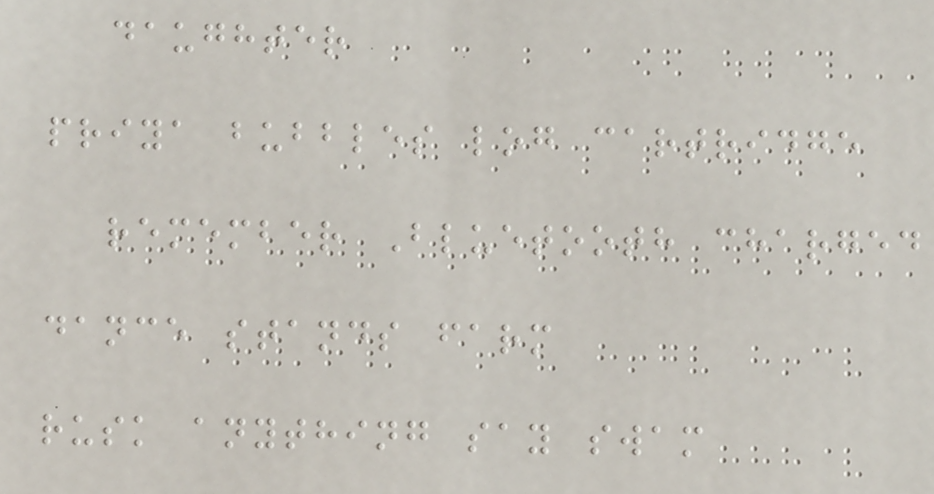daughter
priya bubbles log cartridge
remember Bluetooth charged
dance stands farm
rusk anything say swam
